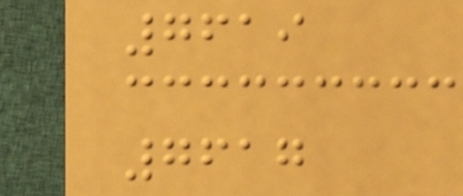7619
7617
